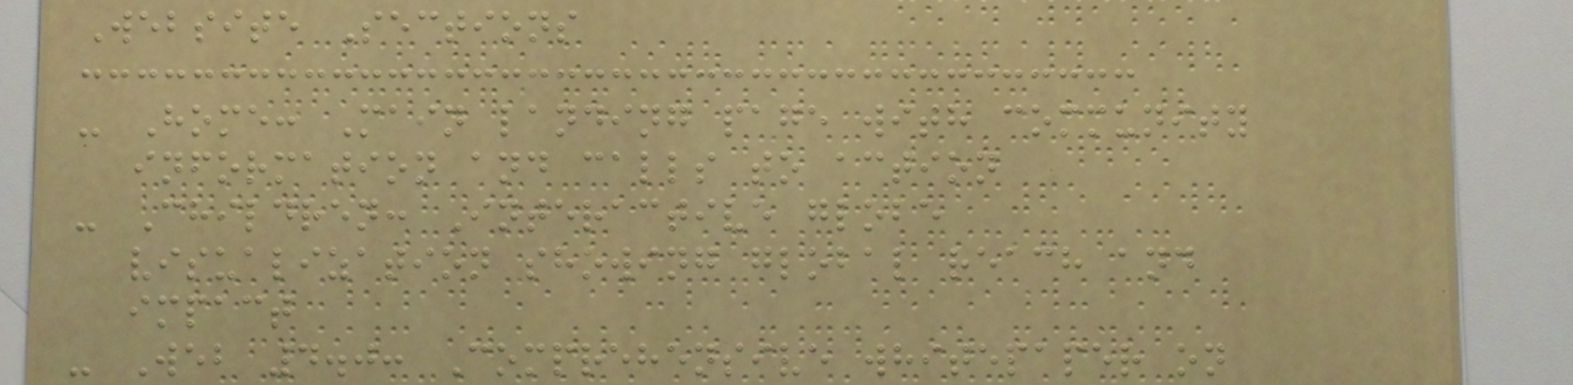Website Sections
- Home: Main landing page with community
information and calls to action
- Children: Interactive globe
visualization showing global reach and
impact
- Web 4.0: Comprehensive whitepaper on
